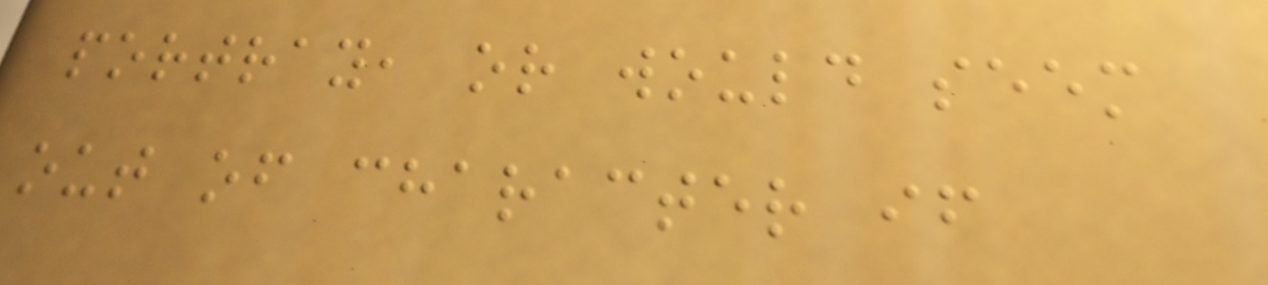portray, or would seem
out of character if
